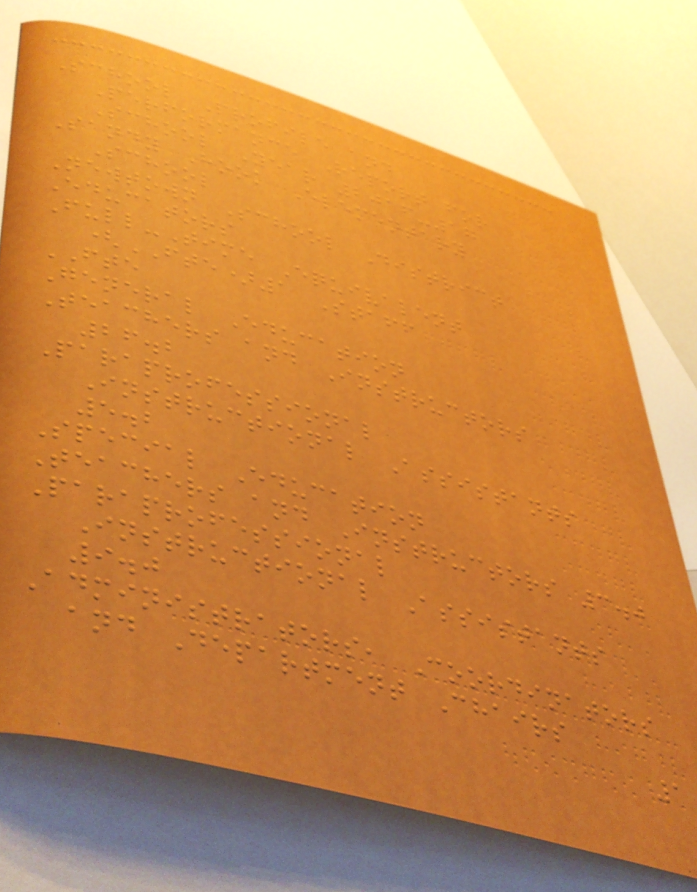School Profile and
Performance Report for
School Year 2016-17
Sandy Hook Elementary
School
Newtown School District
Educators
Full-Time Equivalent
(FTE)1 Staff
FTE
General Education
Teachers and Instructors
26.2
Paraprofessional
Instructional Assistants
5.2
Special Education
Teachers and Instructors 3.0
Paraprofessional
Instructional Assistants
9.0
Administrators, Coordinators
and Department Chairs
1
